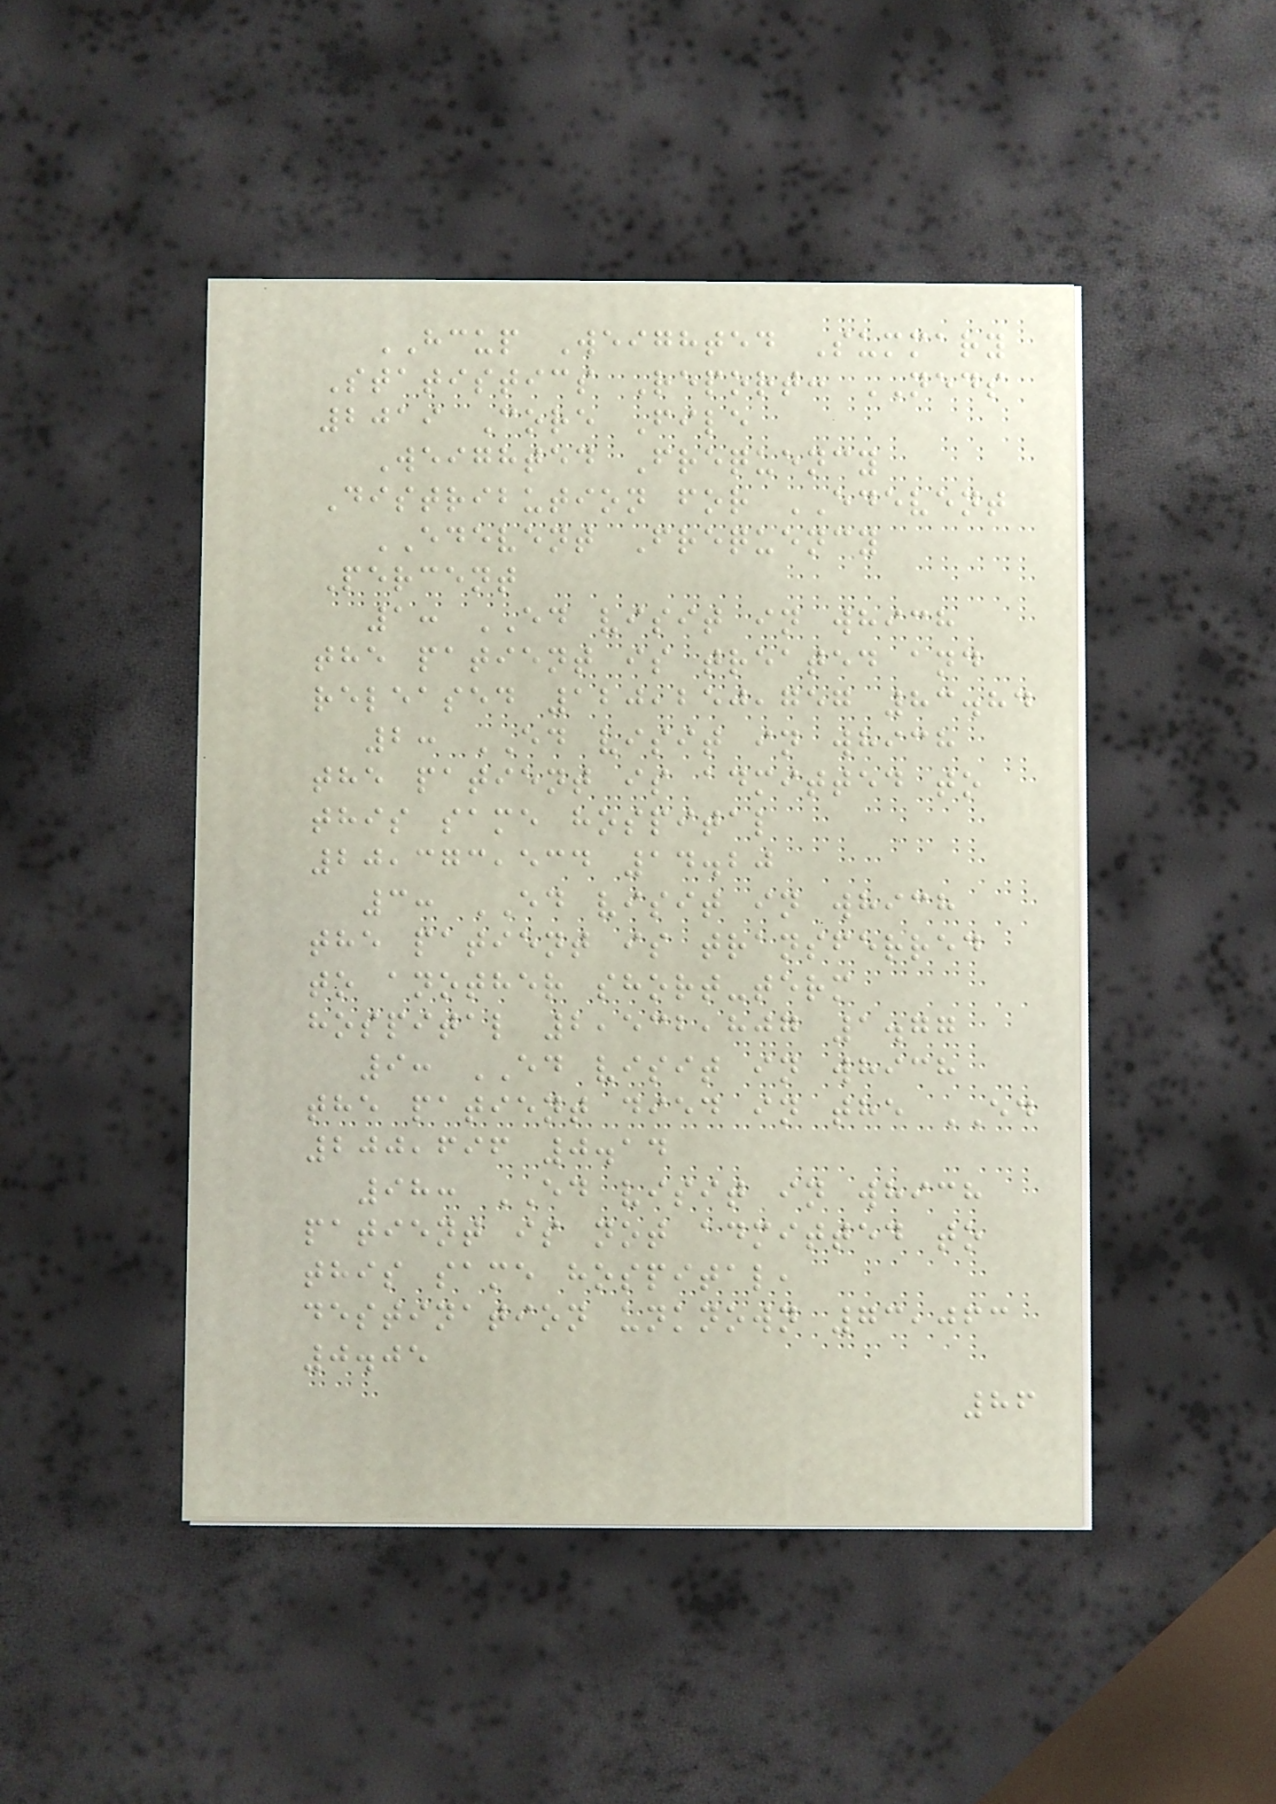HCUP Weighted Summary
Statistics Report: NEDS
2019 Core File
Weighted Frequency
Distribution for EDEVENT
EDEVENT Frequency
Percent
1: ED visit in which
the patient is treated and
released 120,250,757 83.84
2: ED visit in which
the patient is admitted to
this same hospital
20,373,534 14.20
3: ED visit in which
the patient is transferred
to another short-term
hospital 2,532,807 1.77
9: ED visit in which
the patient died in the ED
200,696 0.14
98: ED visit in which
patient is not admitted to
this same hospital,
destination unknown 73,063
0.05
86
